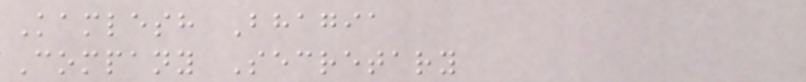Kamlesh Bhagia
Company Secretary
